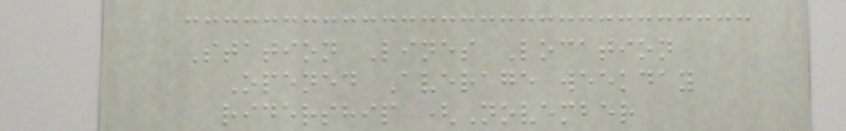Station Lines Location
Opened Average weekday
ridership (November
